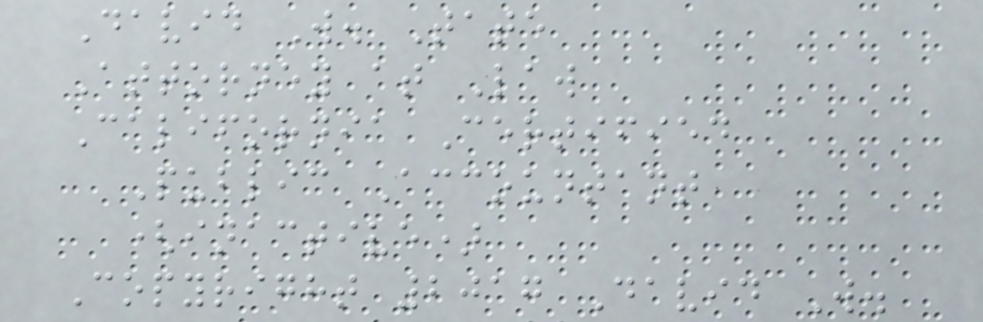David W. Tate
Attorney at Law
California Certified
Public Accountant
(inactive)
Copyright 2017 David W.
